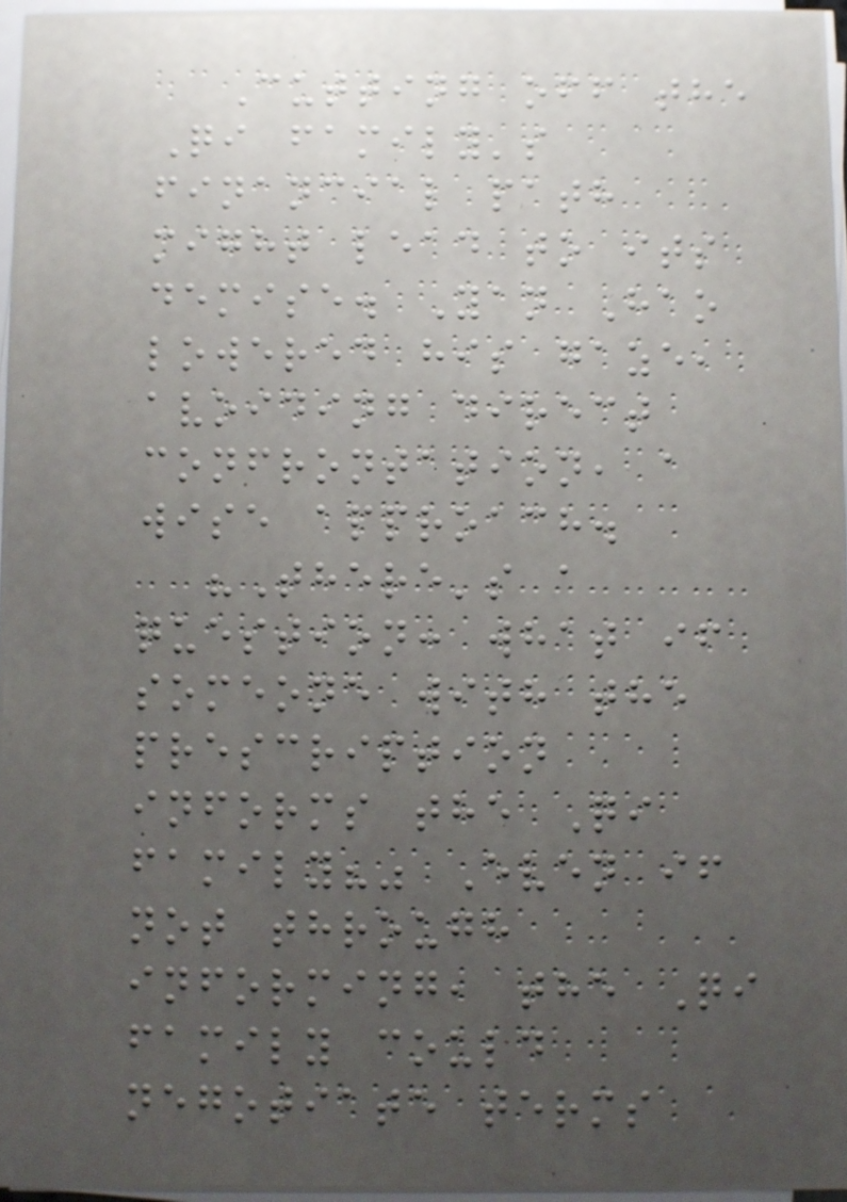Cutting off the
Qi family's
financial path
might lead to its
demise. Yan Hao
lowered his gaze,
avoiding direct
confrontation, a
wise approach.
"There's a
question: what if
someone with the
prescription
informs the Qi
family?" Even if
not through
informing, the Qi
family could
negotiate terms
